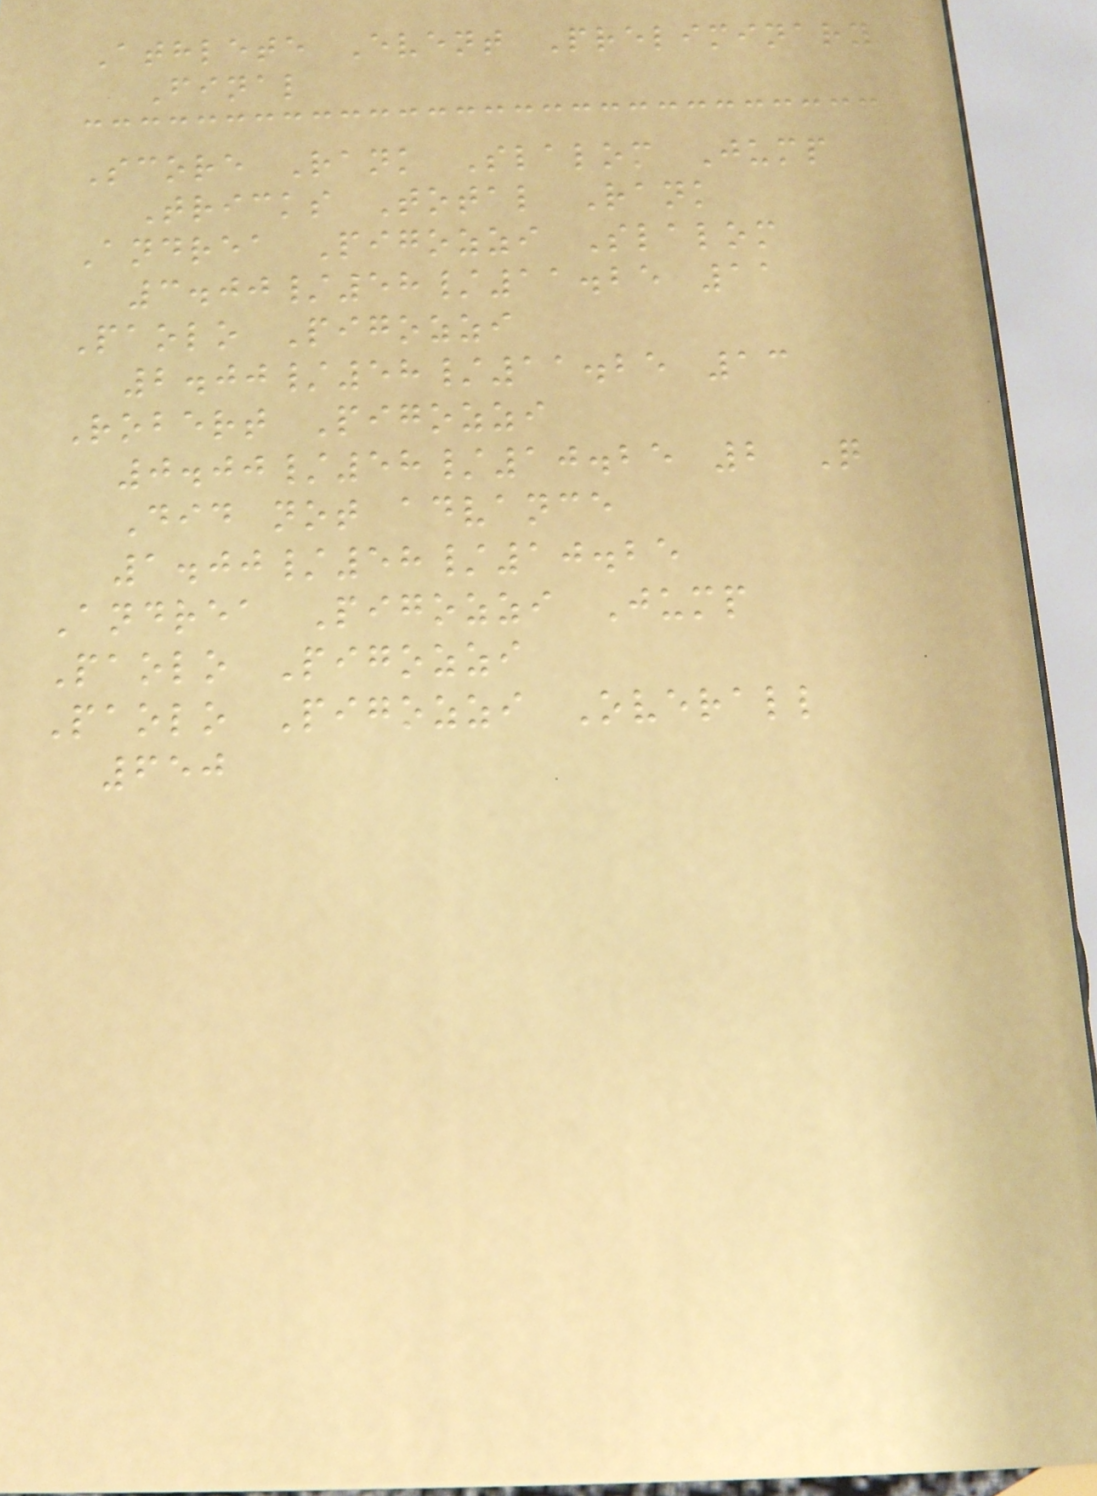Athlete Event Preliminary
Final
Score Rank Slalom Jump
Tricks Total Rank
Andrea Pigozzi Slalom
3.00/58/11.25 11
Paolo Pigozzi
2.00/58/11.25 13
Robert Pigozzi
0.00/58/10.25 2 Q
Did not advance
1.00/58/10.25
Andrea Pigozzi Jump
Paolo Pigozzi
Paolo Pigozzi Overall
650
